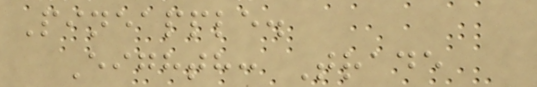Pineapple.
Eighth: Trade
